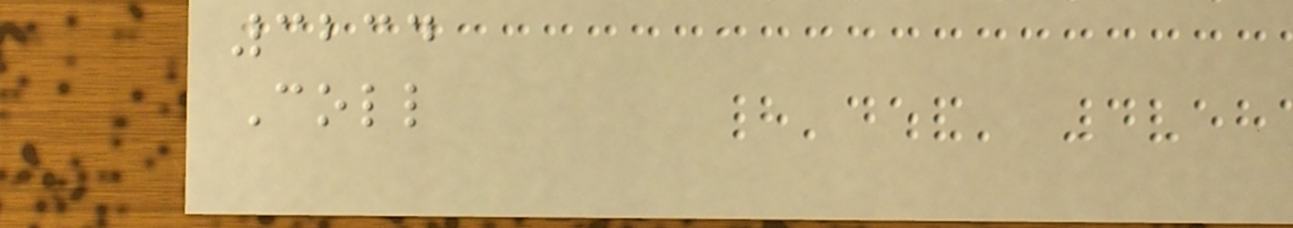3234
Coll
